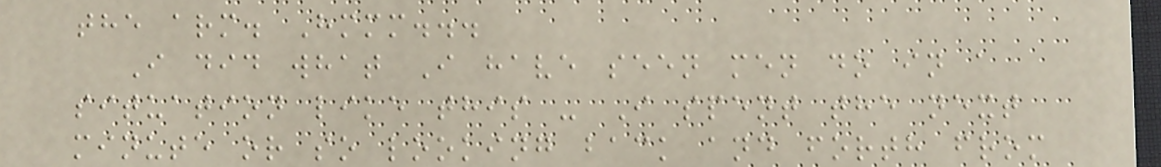the arm. Hmmm...
I did what I have seen men do in a
situation like this - I spent the next
minute or so looking back and forth from
